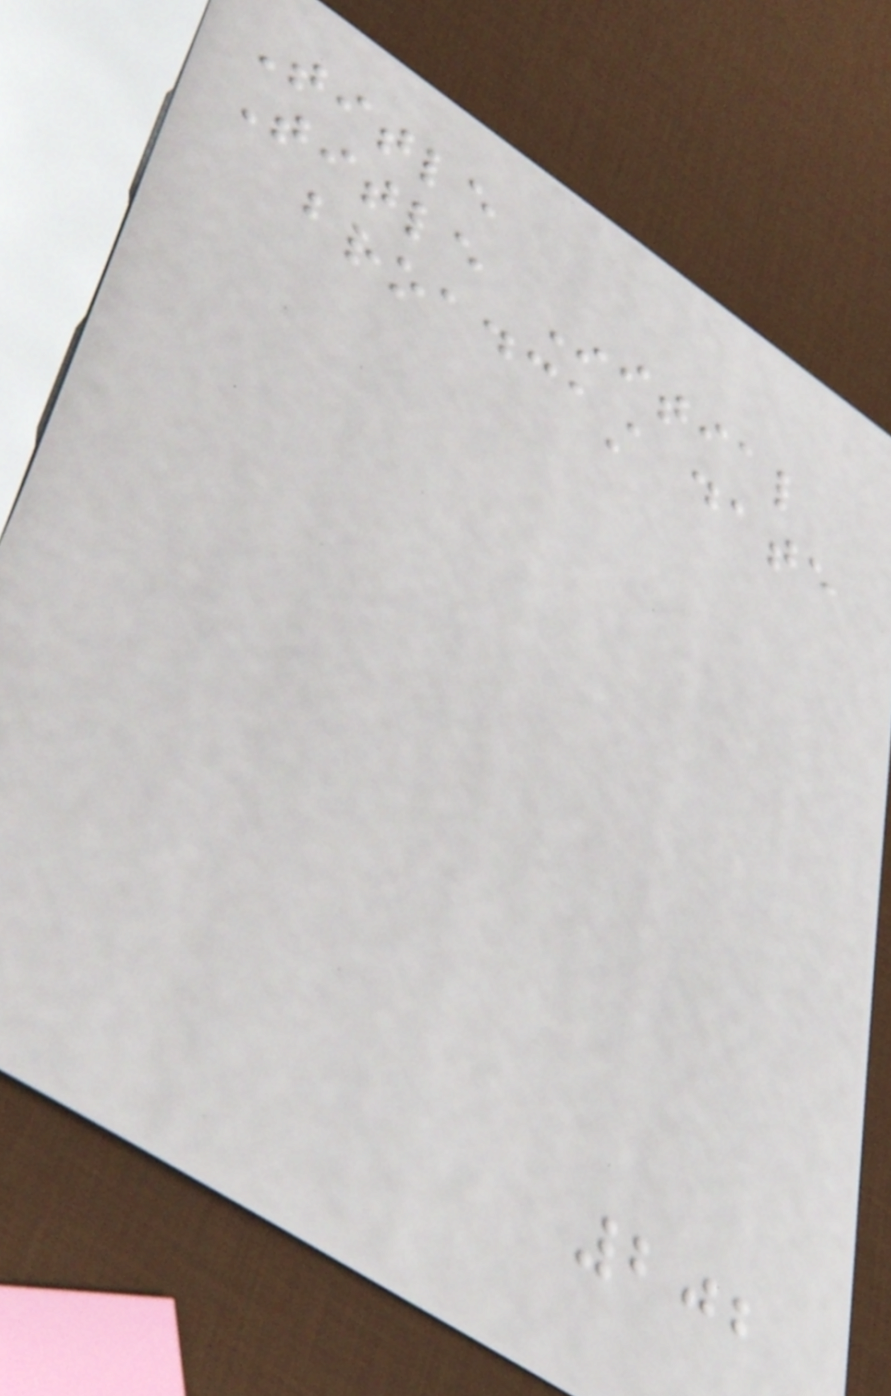Title
Title Initial
broadcast date
202
